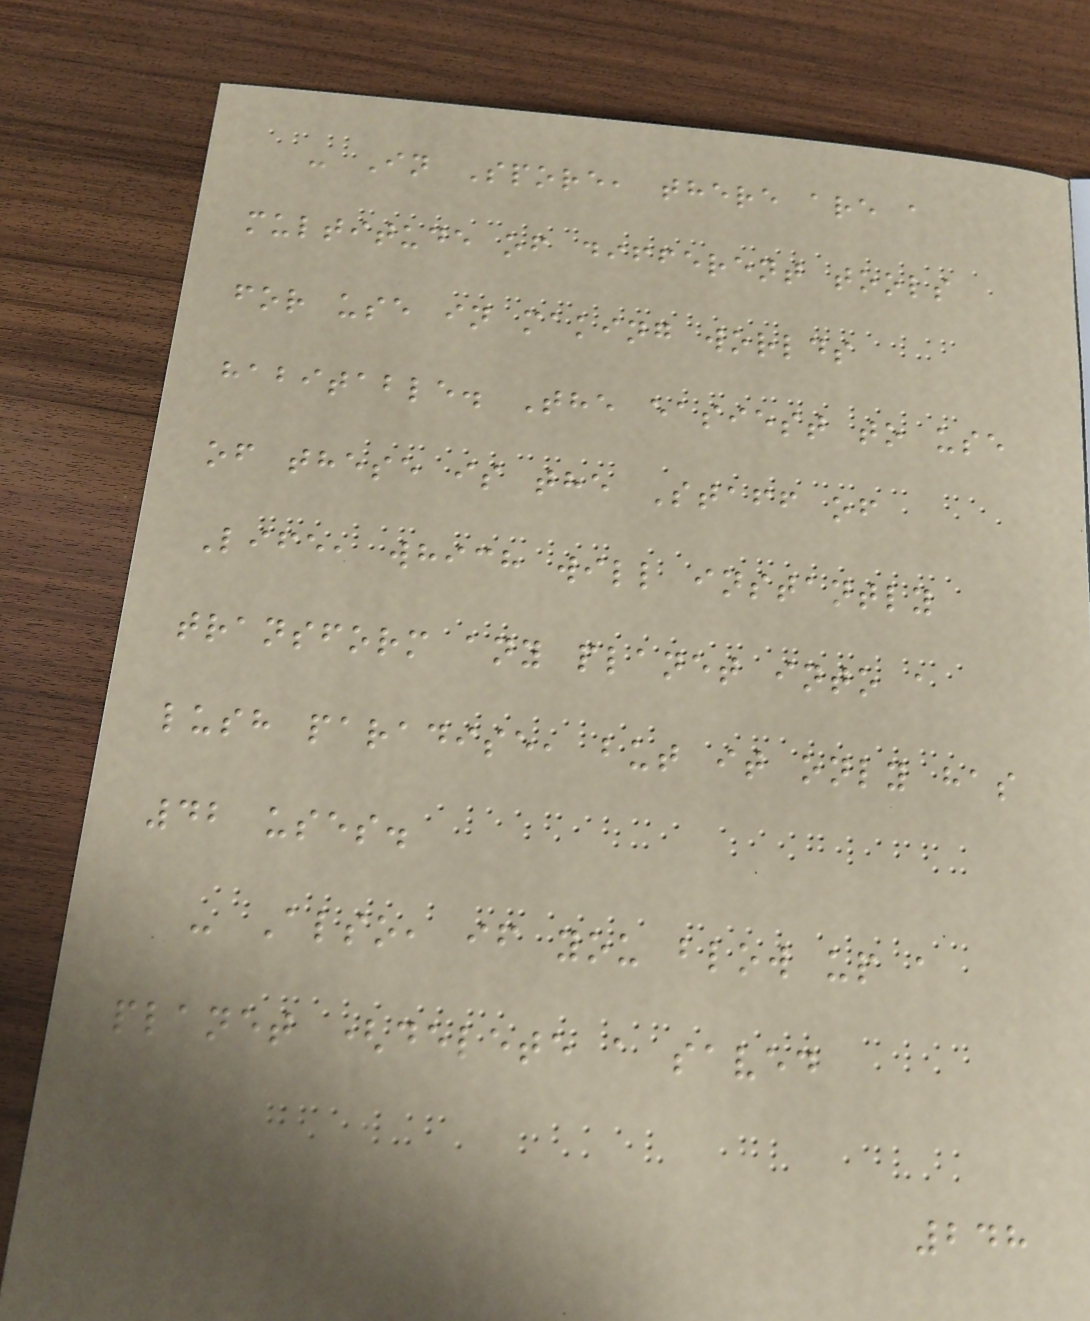- In Spore, there are a
multitude of different tools
for use in making worlds
habitable. The easiest to use
of these is the Staff of
Life, which will instantly
transform any planet into a
lush paradise, but it only has
42 uses.
- Also, if you blow up a
planet (delete a saved
248
